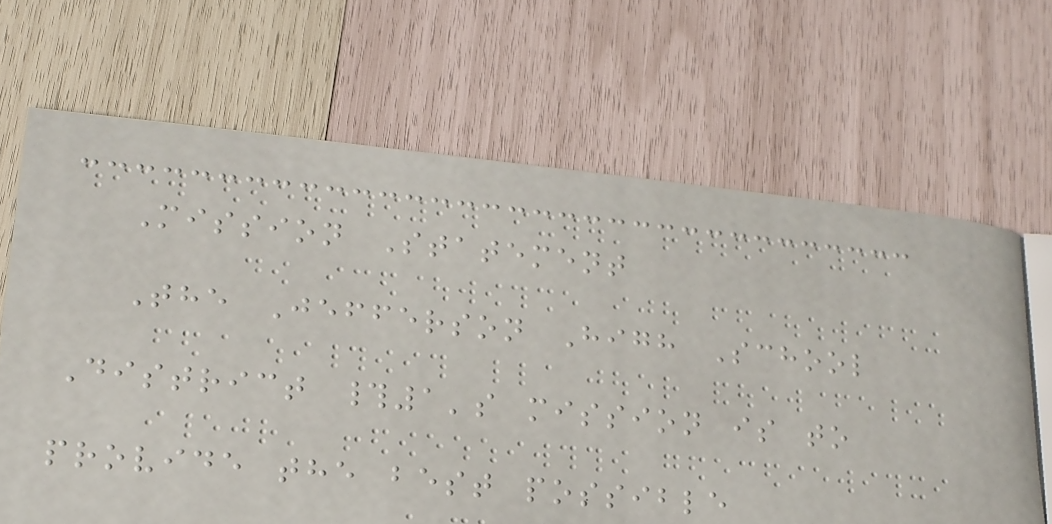Mission Statement
The Jefferson High School
District #1's mission is to
provide the best possible
